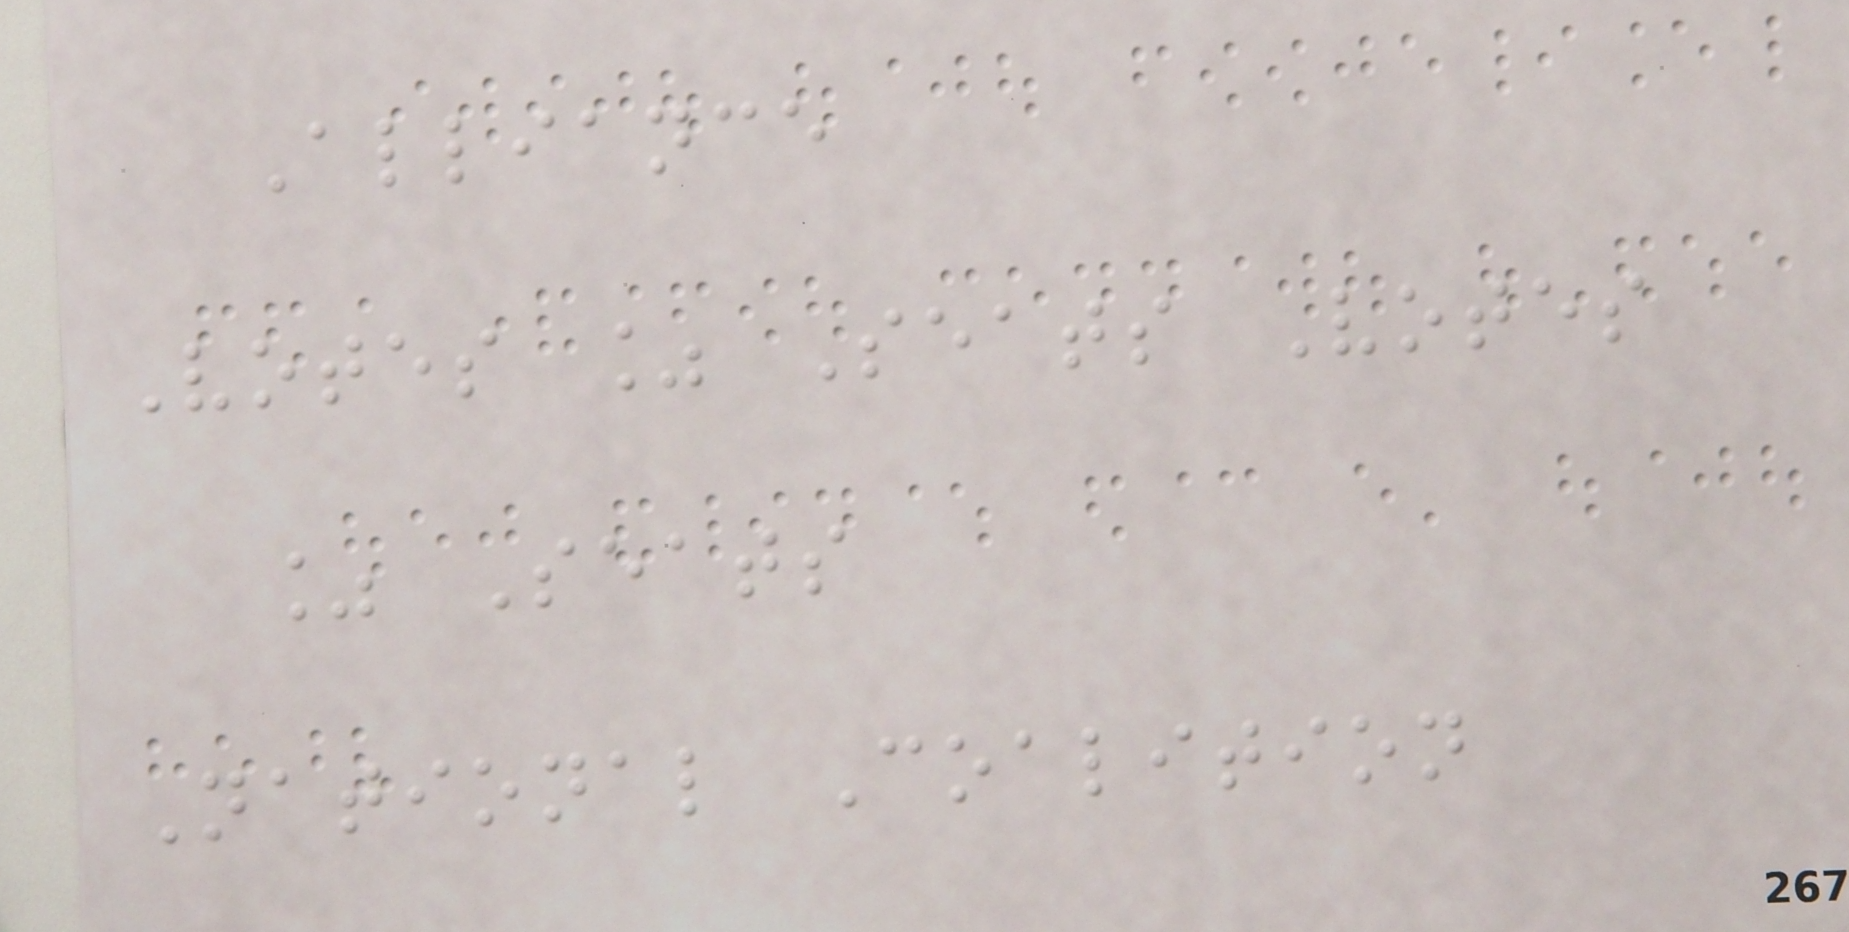Alliance
Votes % Seats Votes
% Seats
National Coalition
